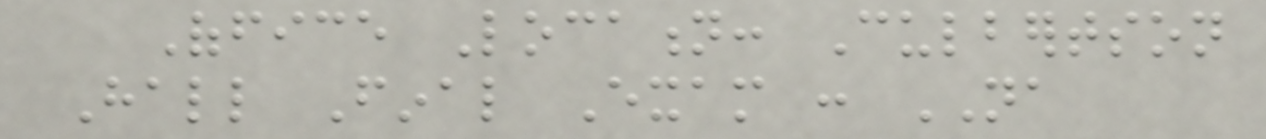Office Location: Culbertson
Hall Final Exam : NA
